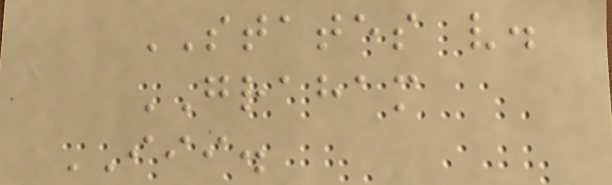STATES v.
GRAHAM
III.
